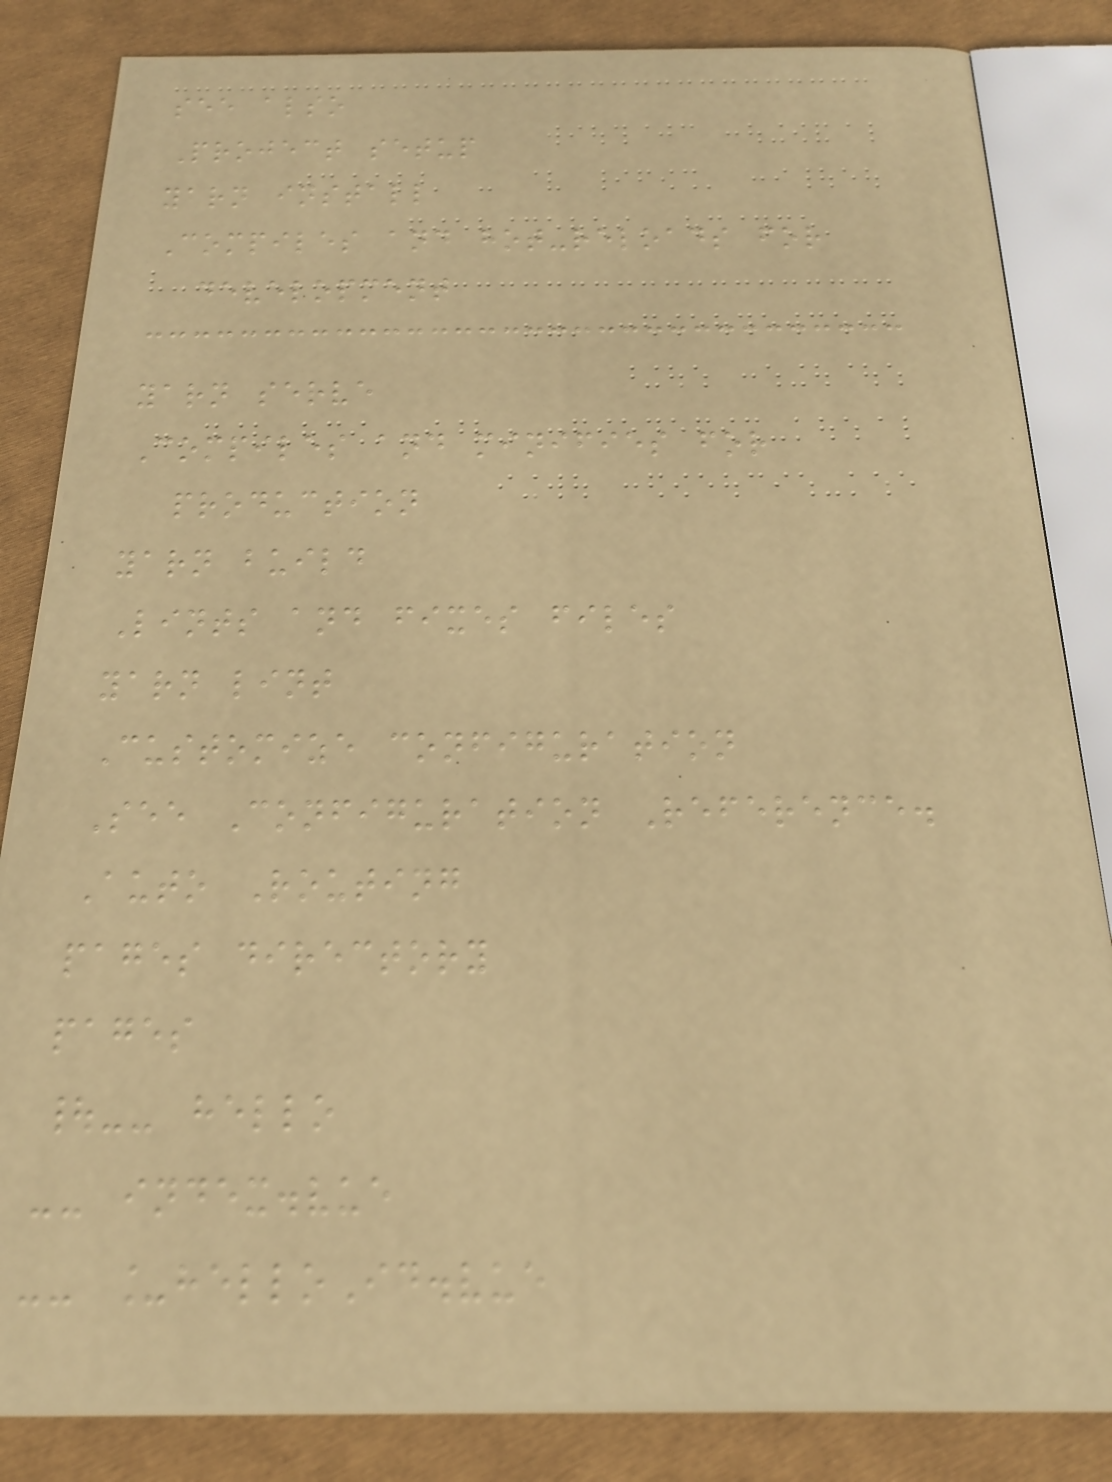see also
Project setup
yarn install
Compiles and hot-reloads for
development
yarn serve
Compiles and minifies for
production
yarn build
Lints and fixes files
yarn lint
Customize configuration
See Configuration Reference.
Auto Routing
pages directory
pages
|-- hello
-- index.vue
-- _helloId.vue
